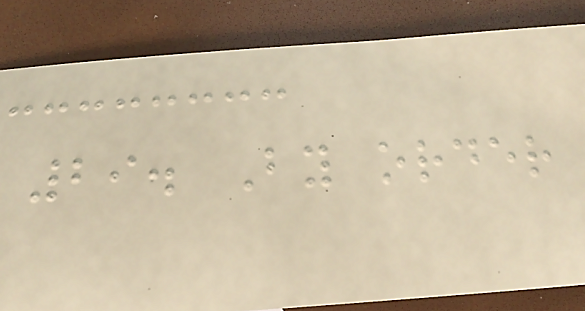29. By order
